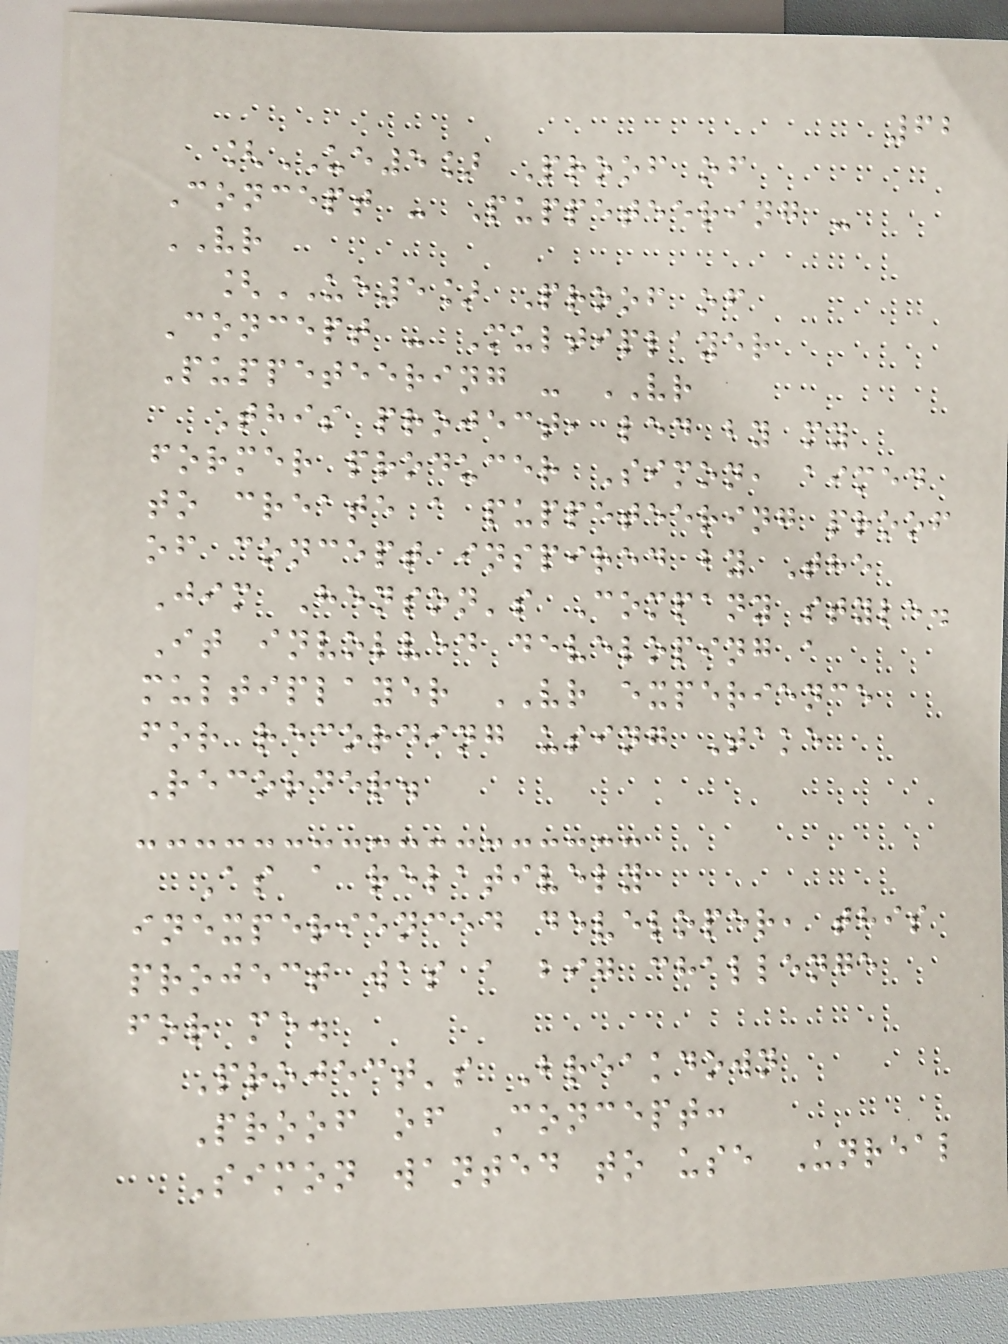62
[UE5] Proof of
Concept - Puppeteering -
VR
[UE5] Proof of
Concept - Multiplayer
Puppeteering - VR
This project, led by my
former producer Simon, aimed
to create a puppeteering proof
of concept inspired by The
Jim Henson's Company style.
It involved developing a
multiplayer VR experience
for recording using Take
Recorder.
As a relatively
inexperienced developer, this
project was a big challenge
for me.
Project's Breakdown
Proof of Concept:
Simon wanted to use Unreal
